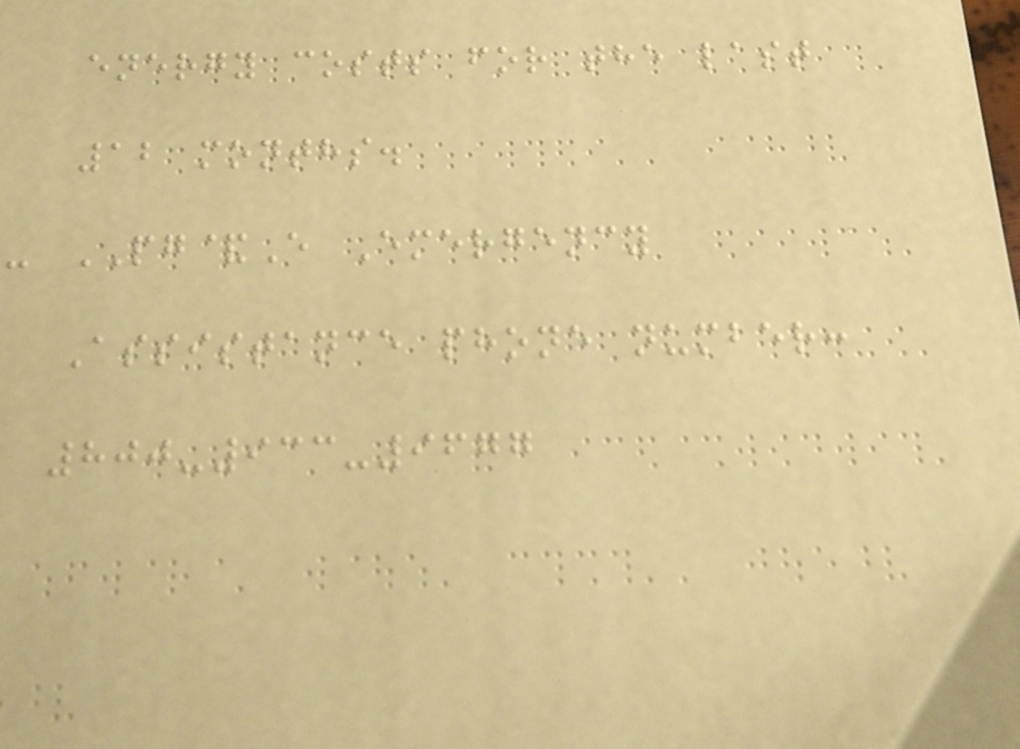energy costs for the last
12 months.
- PG&E Emergency
Assistance phone number:
800-933-9677
